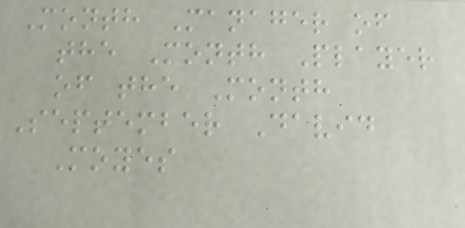Month Manager of
the Month Player
of the Month
September David
Moyes
